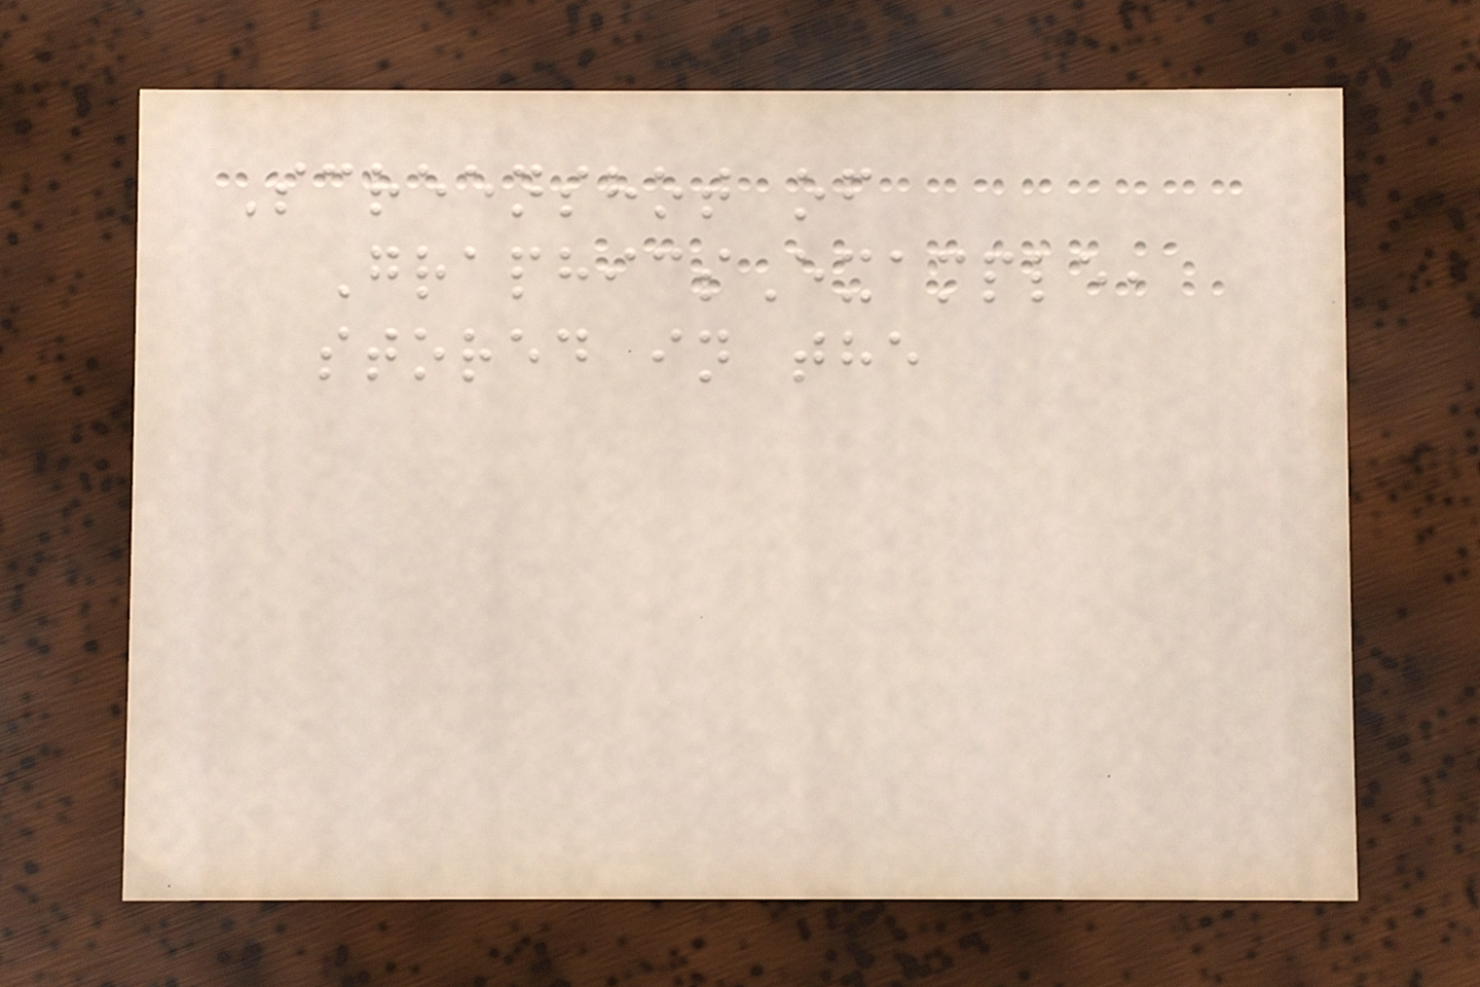Screenshot of
GraphicsExample,
stored in the
